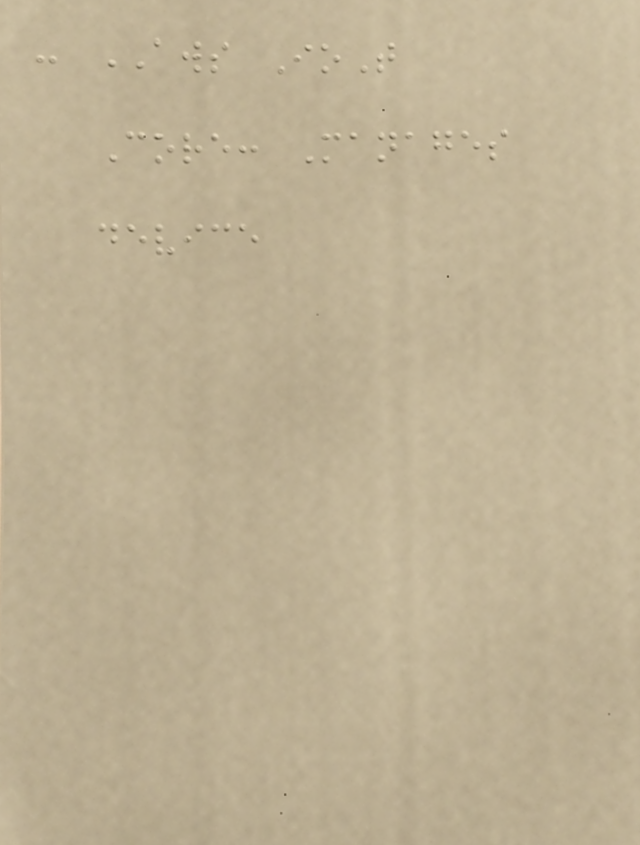- AWS IoT
Core: Manages
device
